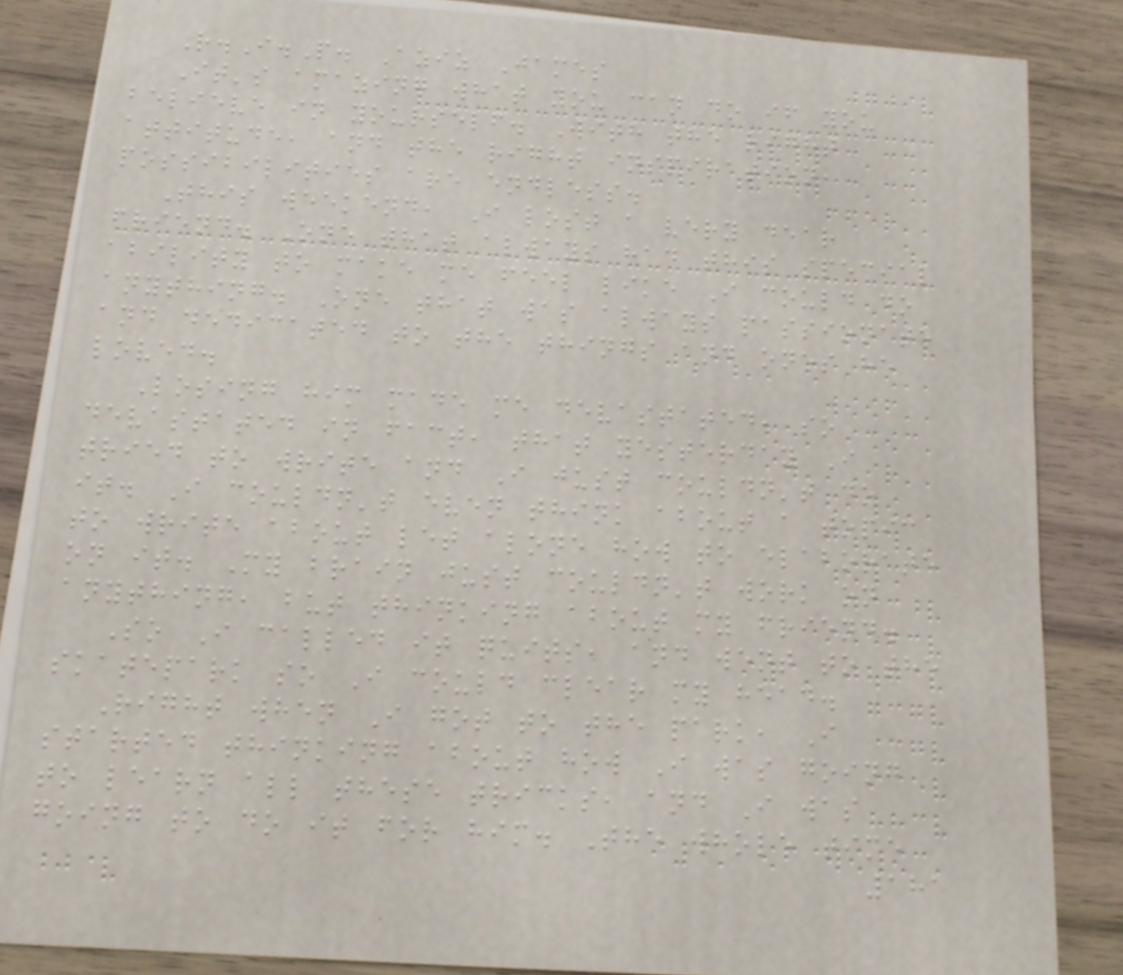R.I.P. Aziz James
It's amazing what you can do if you
believe in yourself. With the right
attitude, and the right inspiration,
possibilities are endless.
This weekend, I lost a very dear
friend. One that always had this special
ability to make me feel like I could do
anything. One that was always passionate
and dedicated to the things and ones he
loved.
Losing him made me devastated, so
devastated in fact, that yesterday I
tried to write and I just couldn't do
it. I couldn't even think about a topic
to write about let alone how to elaborate
on it. My brain just couldn't work on
anything, but thinking about my friend.
So I called it quits, and went to the
skatepark so I could clear my head.
Right when I got to the park, I
started thinking about how I was going
to learn all these tricks, and I was
going to do it for him. The whole time
181
